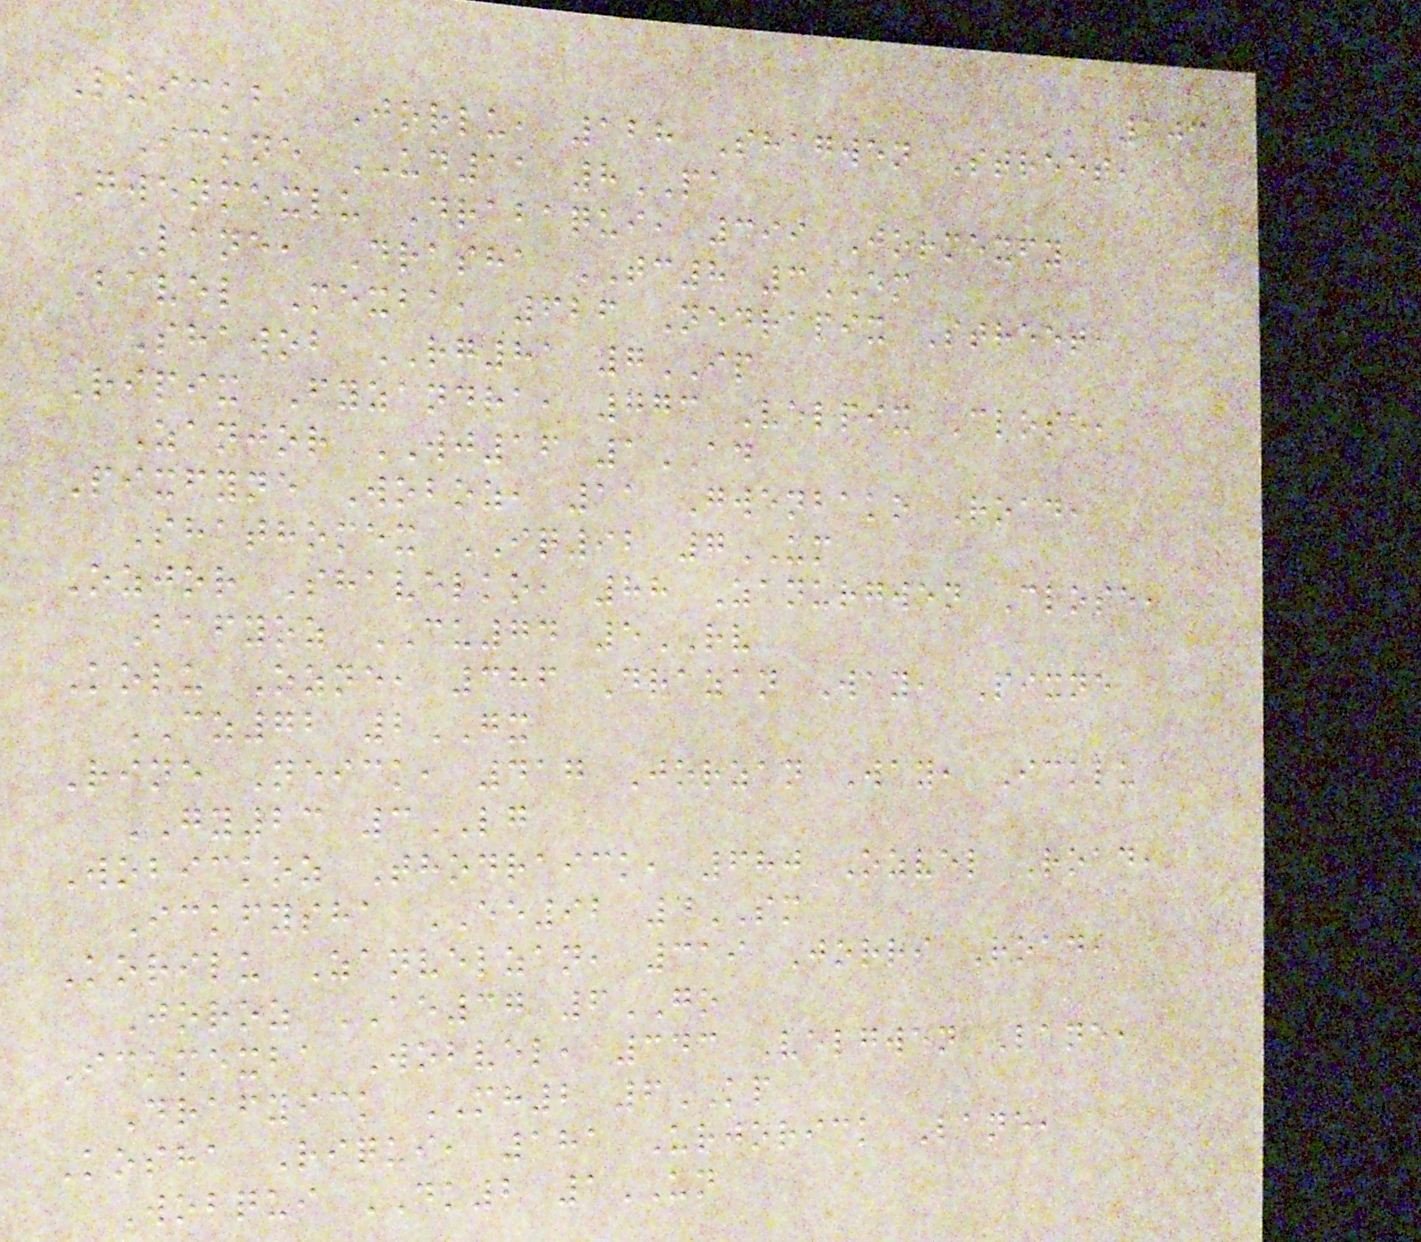103
Luickba Jorlu, 128 Shagwen Street,
Ickne UD11 8PA
Gwenmexlu Drabaqui, 399 Jormexfy
Lane, Drasha TC8 3EM
Bavel Mexba, 626 Nedrapix Street,
Shawob RG81 7IP
Ripix Fyzandra, 773 Velpix Close,
Zanjor WJ16 1AD
Pixfyne Woboz, 11 Gwenbako Road,
Shathomex IQ92 7UM
Ozjor Shavelko, 88 Zanurgwen Close,
Bafyoz CU74 5RV
Kolu Ozne, 386 Drazan Way, Pixne
CZ72 2GX
Rine Neick, 417 Jorzan Way, Icklu
GY23 3LG
Wobickoz Thodraick, 680 Ozvel Road,
Ickfysha EE92 4SM
Korilu Zanvelzan, 319 Jorri Road,
Joroz AE37 6GO
Ickmexba Wobvel, 343 Velgwen Lane,
Drafyick MH2 6KP
Kosha Riqui, 181 Urjorick Lane,
Wobqui DK2 1UN
